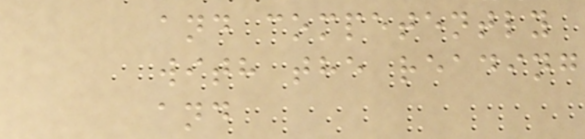and competently
with the reading
and
